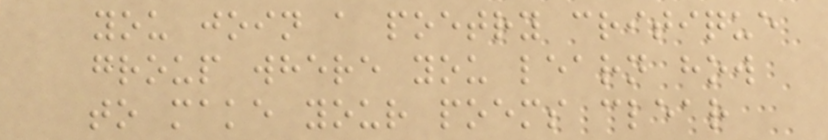you join a poetry critique
group where you learn how
to make your poems clear
